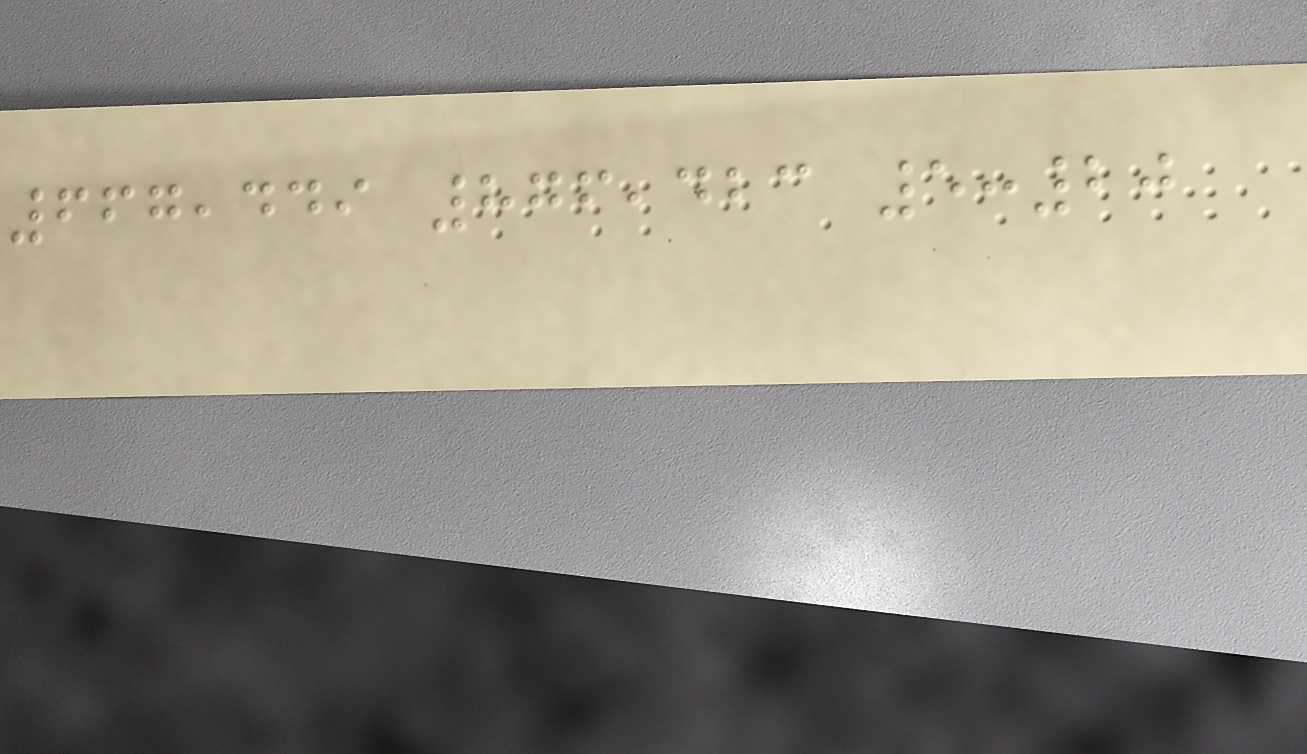667,449 876,423 5:20
